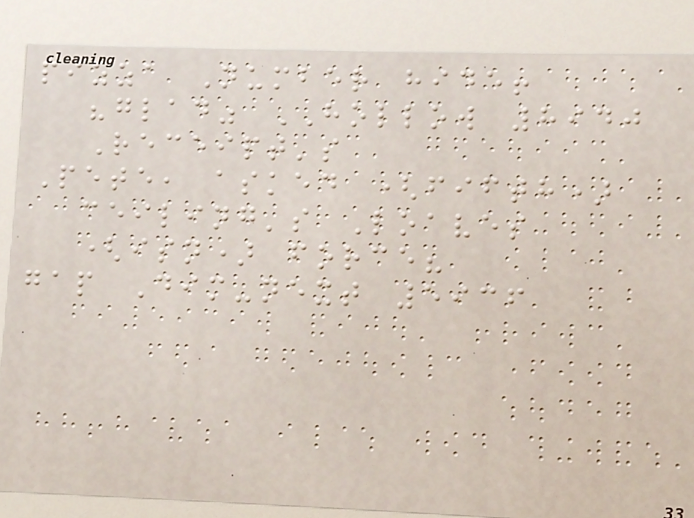pizza Number hide!
"glad" HOLLOW 8940
Receipt's
Pete, asked (fifth)
ceiling's Loaves
(isn) force?
gap Dim-next 5936
